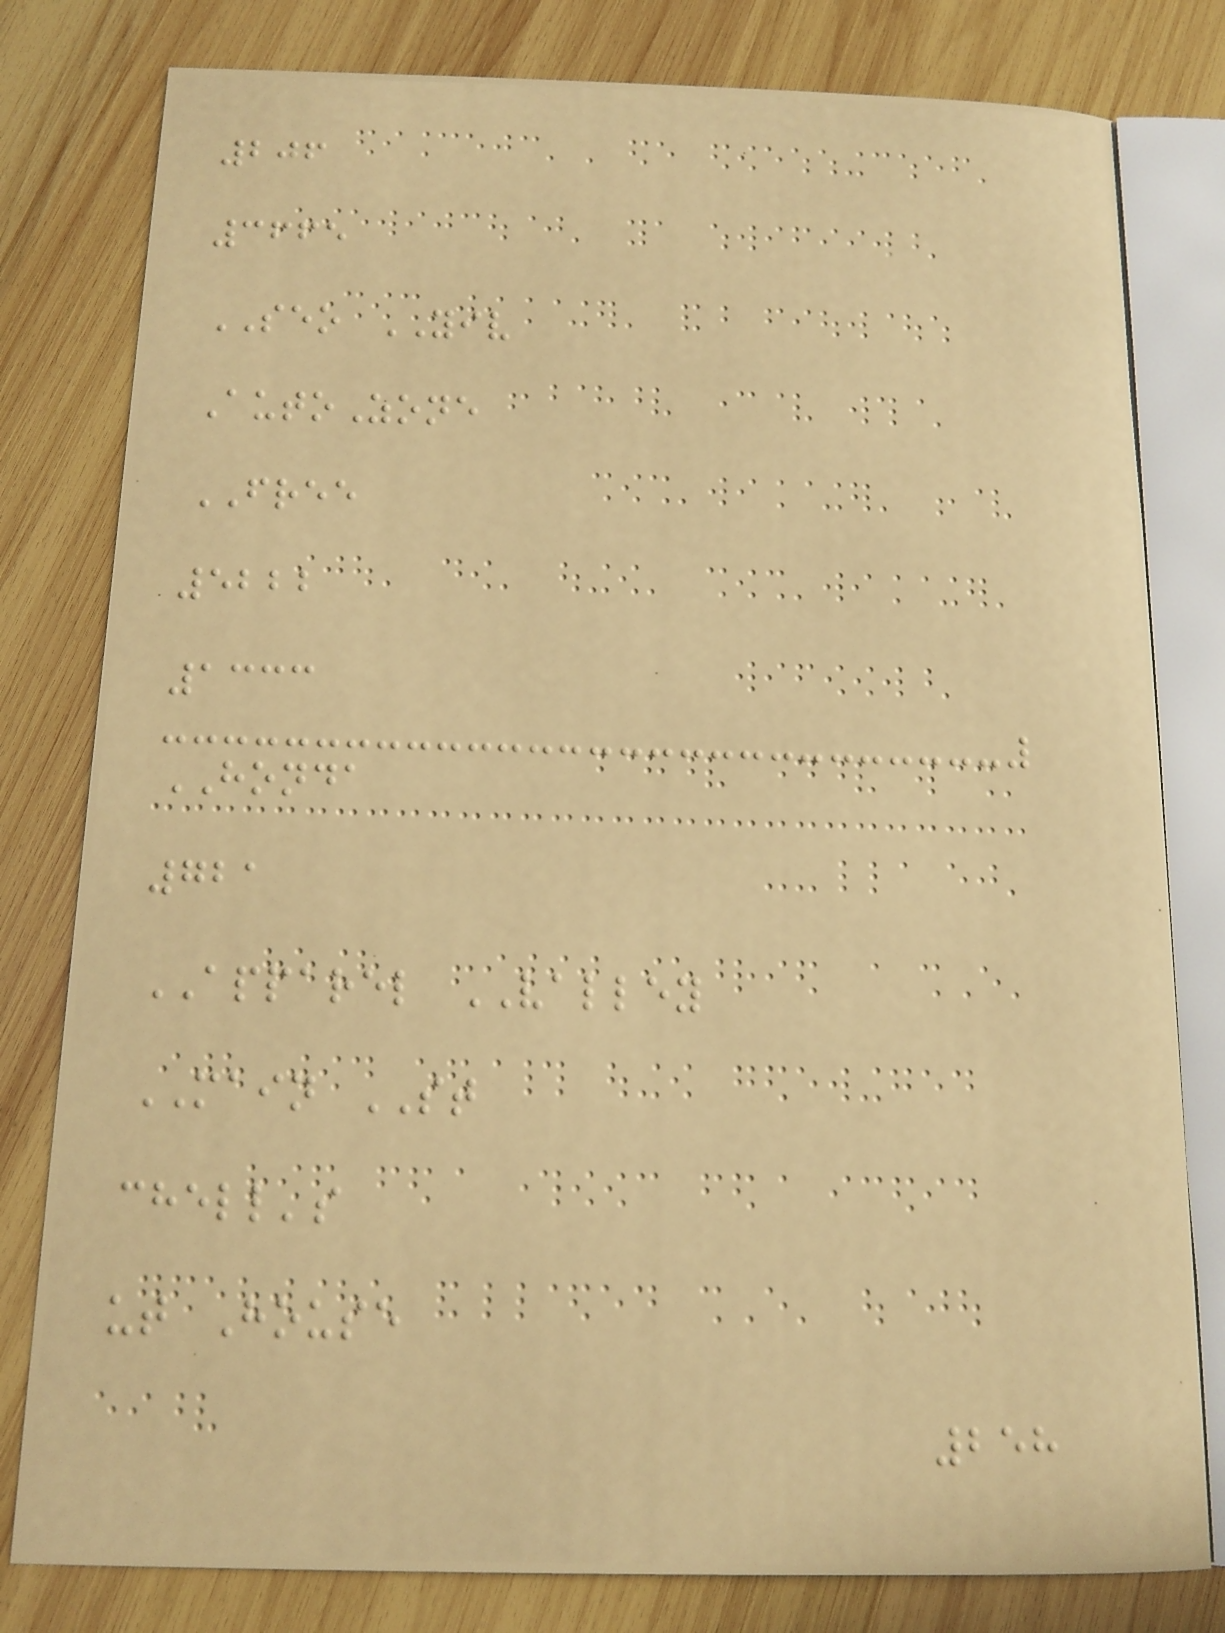206
3665
SEO YIV
AutoZone
FREE
5222
1333
HONDA
721
APPAREL VALLEY
MAIN ST
chell's
ut House
258
